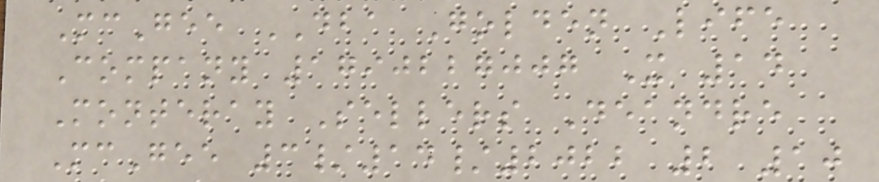McGee DBA Golden Life
Company 1790227007 X 14
Monteray Sellers Deandre
McGee 3/14/2022 2 10
